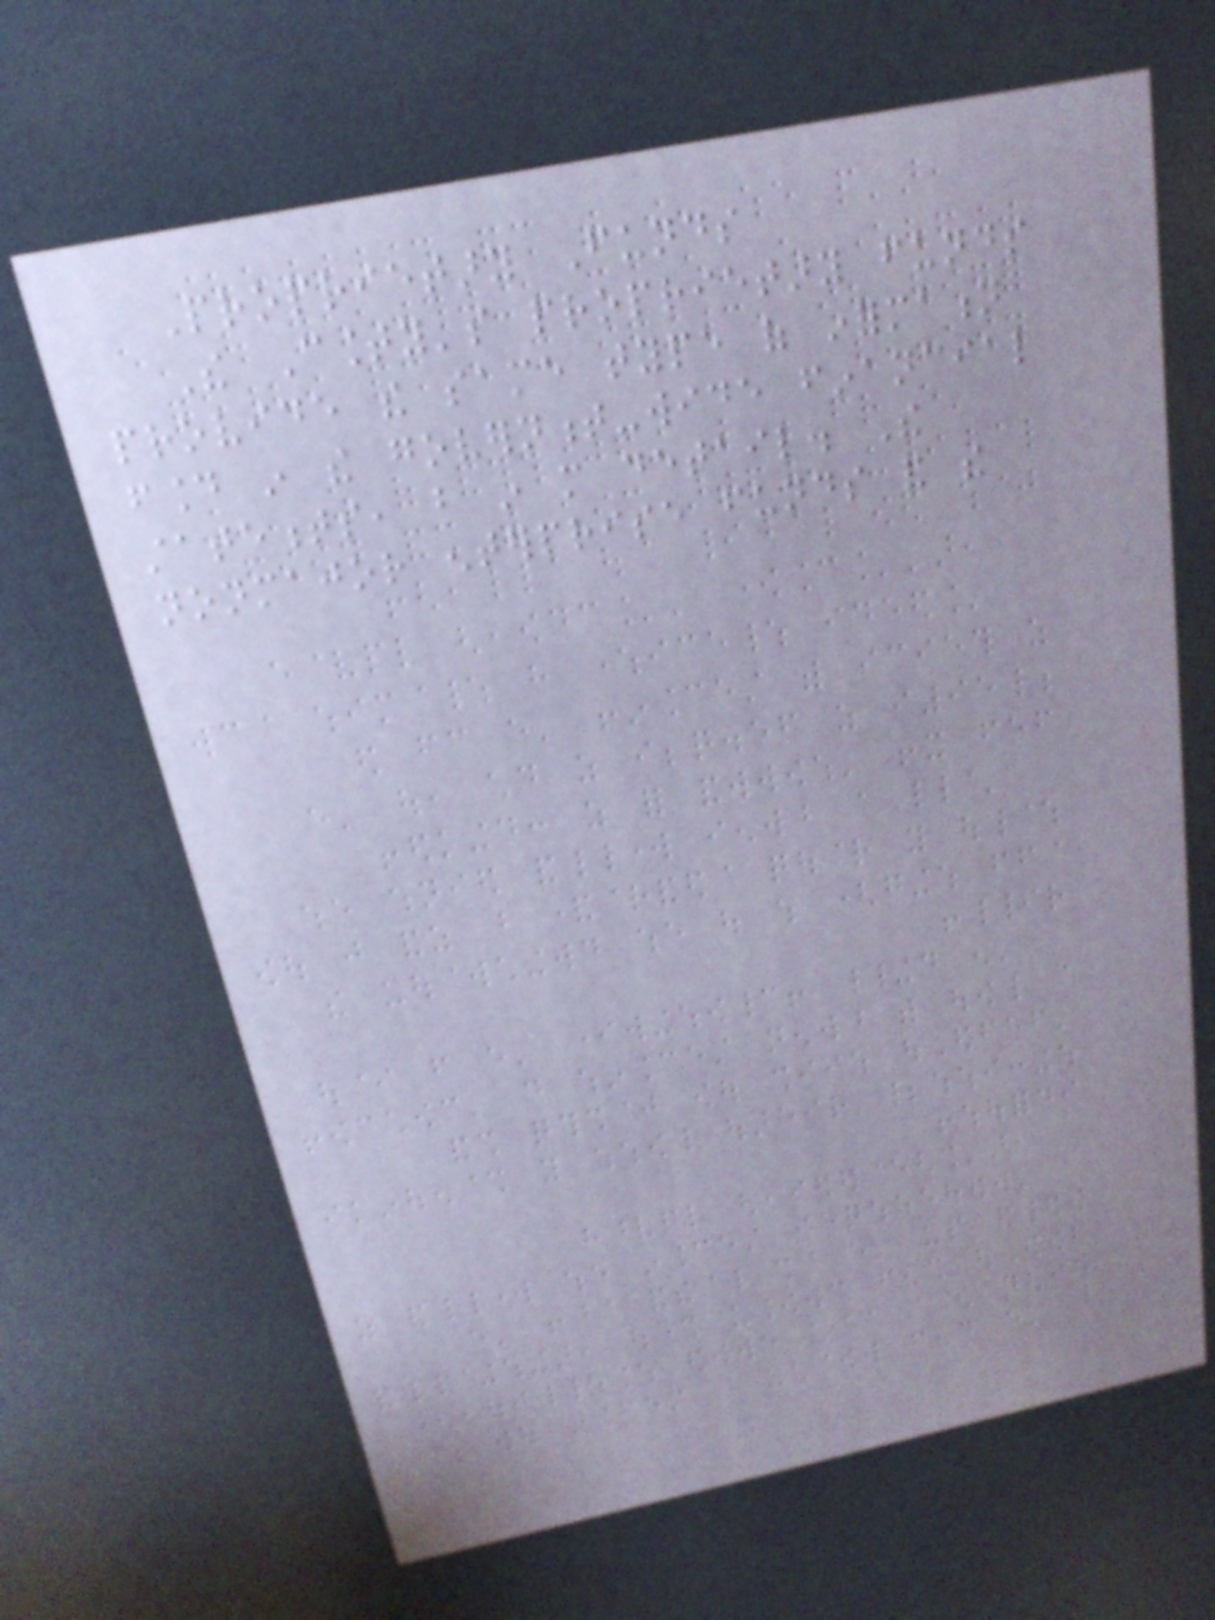Proprietary Funds
The County's proprietary funds
provide the same type of information
found in the government-wide financial
statements, but in more detail. The
nonmajor enterprise funds and the
